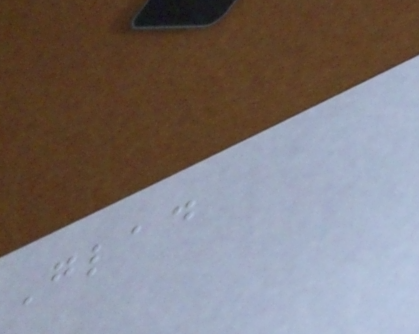Glad
